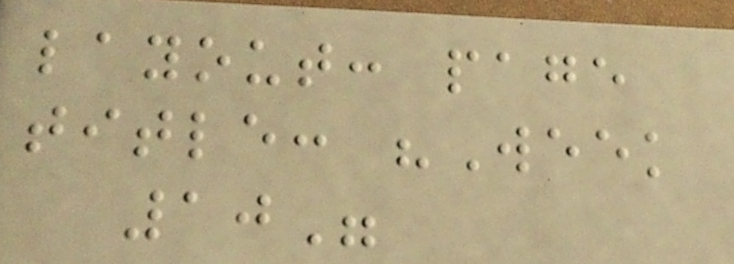layout: page
title: "Week
10"
